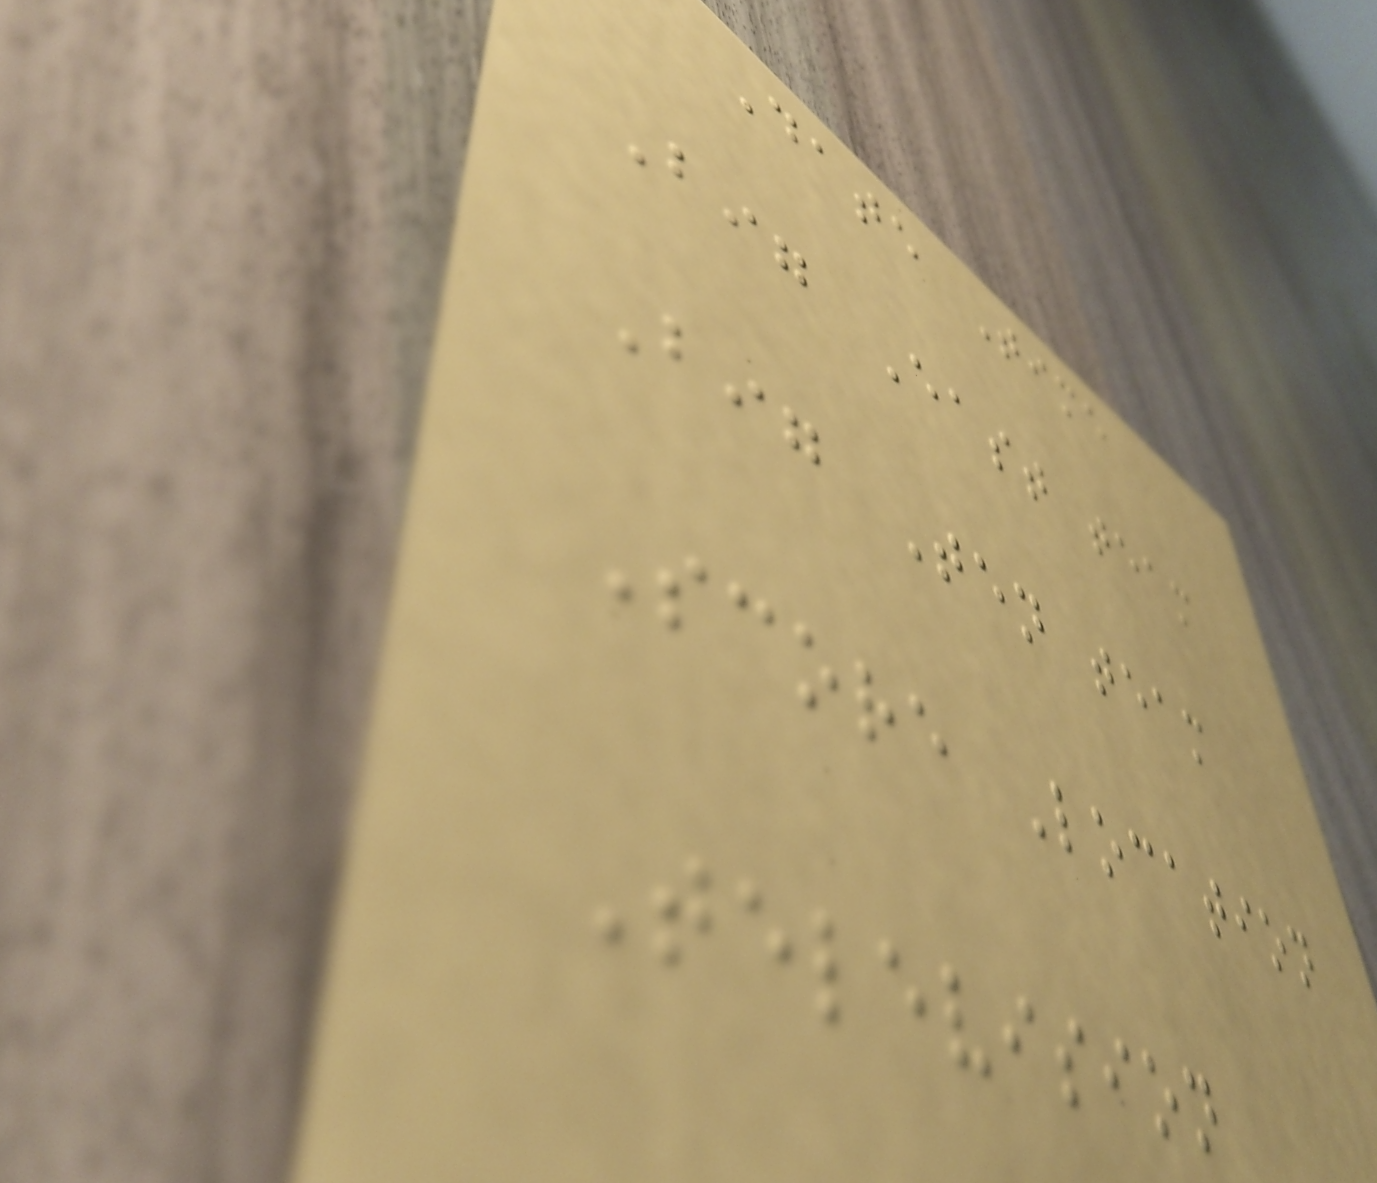Date Time
Big East team
Big Ten team
Score Location
Television
